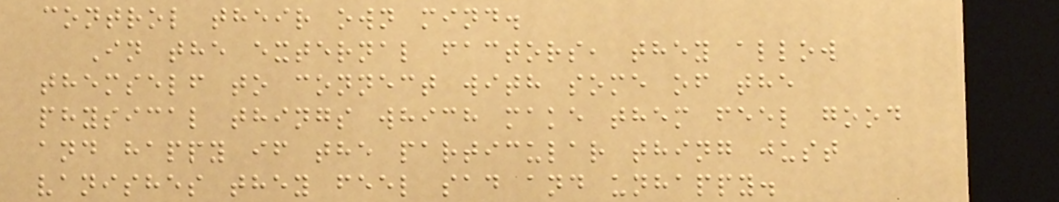control their own mind.
In the external factors, they allow
themself to connect with some of the
physical things which make them feel good
and happy if the particular thing just
vanishes they feel sad and unhappy.
